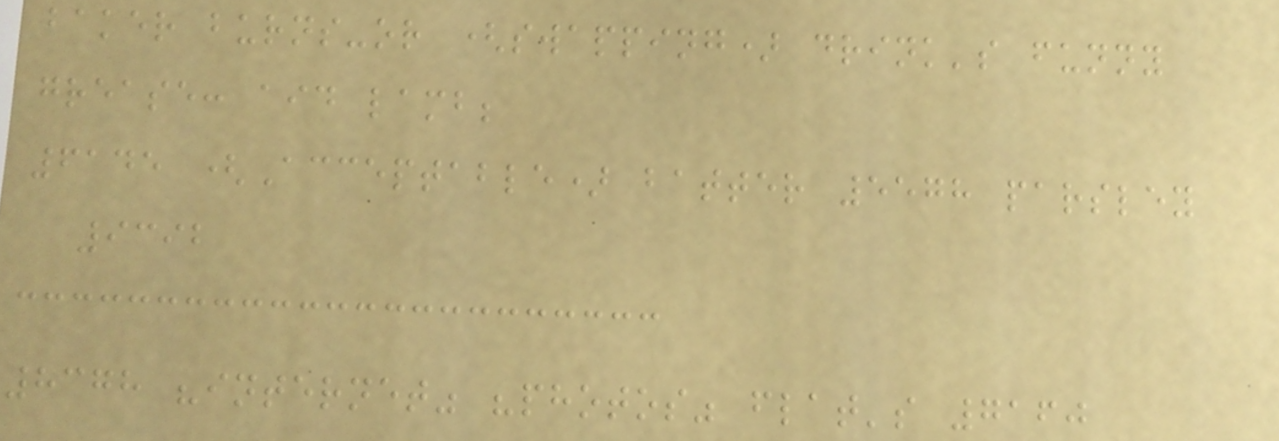baker burns-or (swapping) drink's funny
grease: aid lamb;
6145 (Acceptable) batter 5578 parsley
9392
8378 "internet" "photos" flat's 7160
